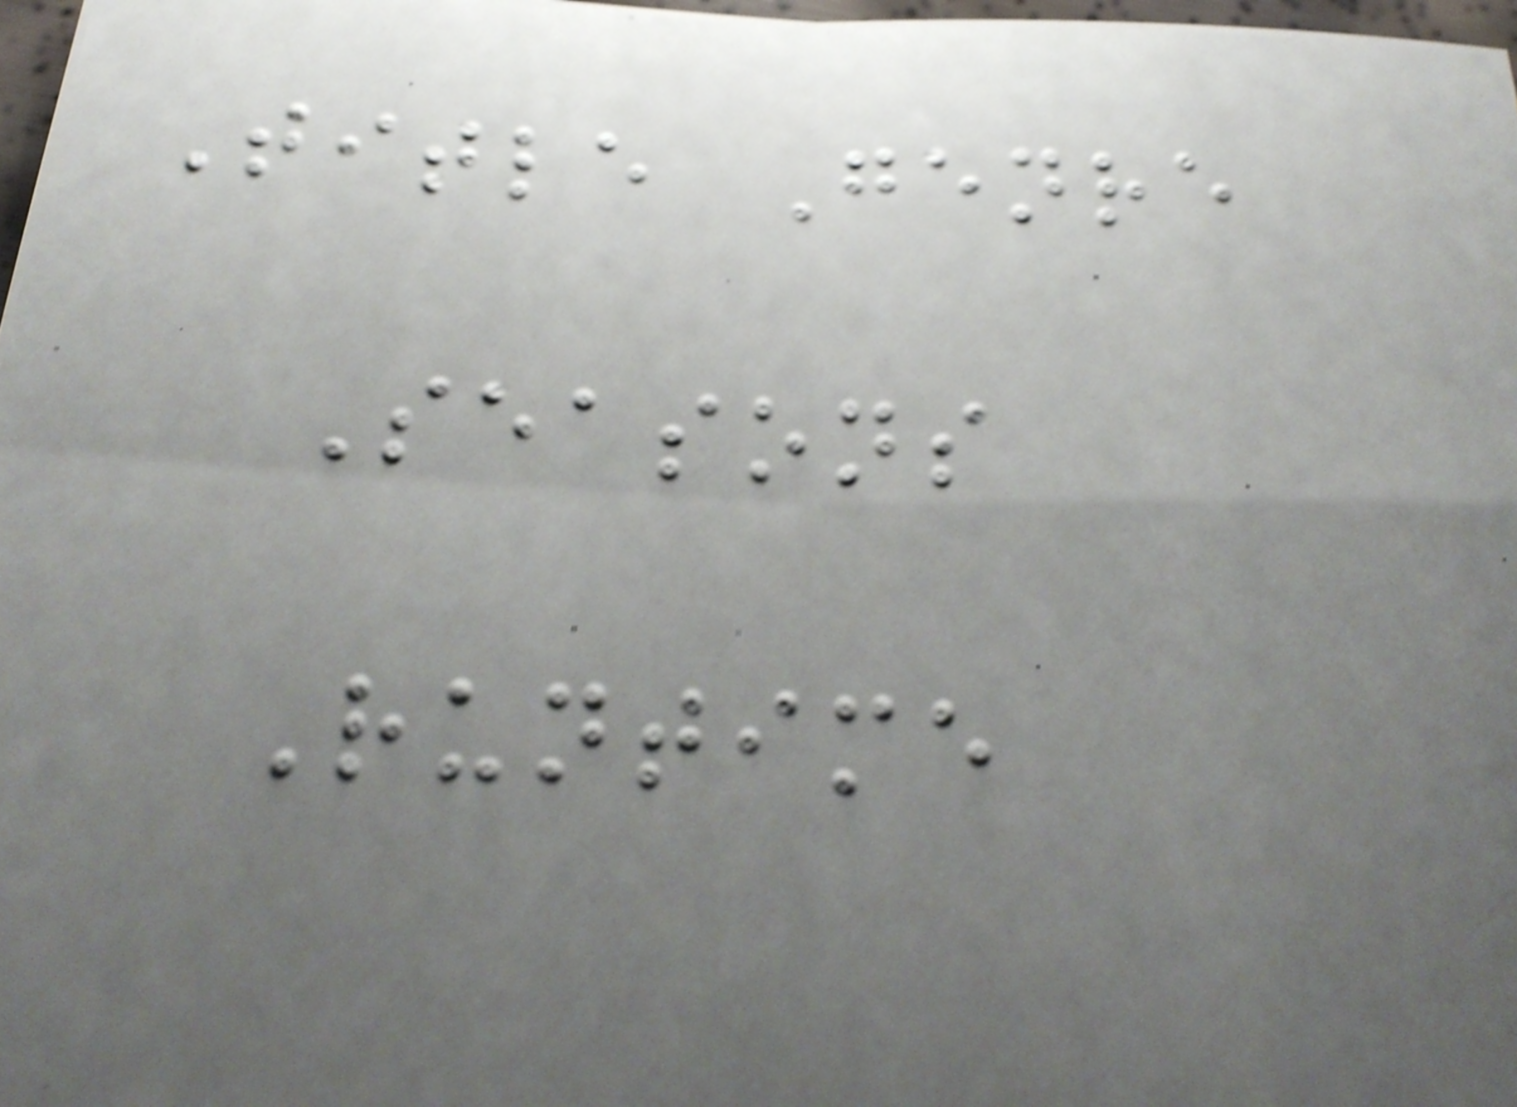Title Genre
Seasons
Runtime
